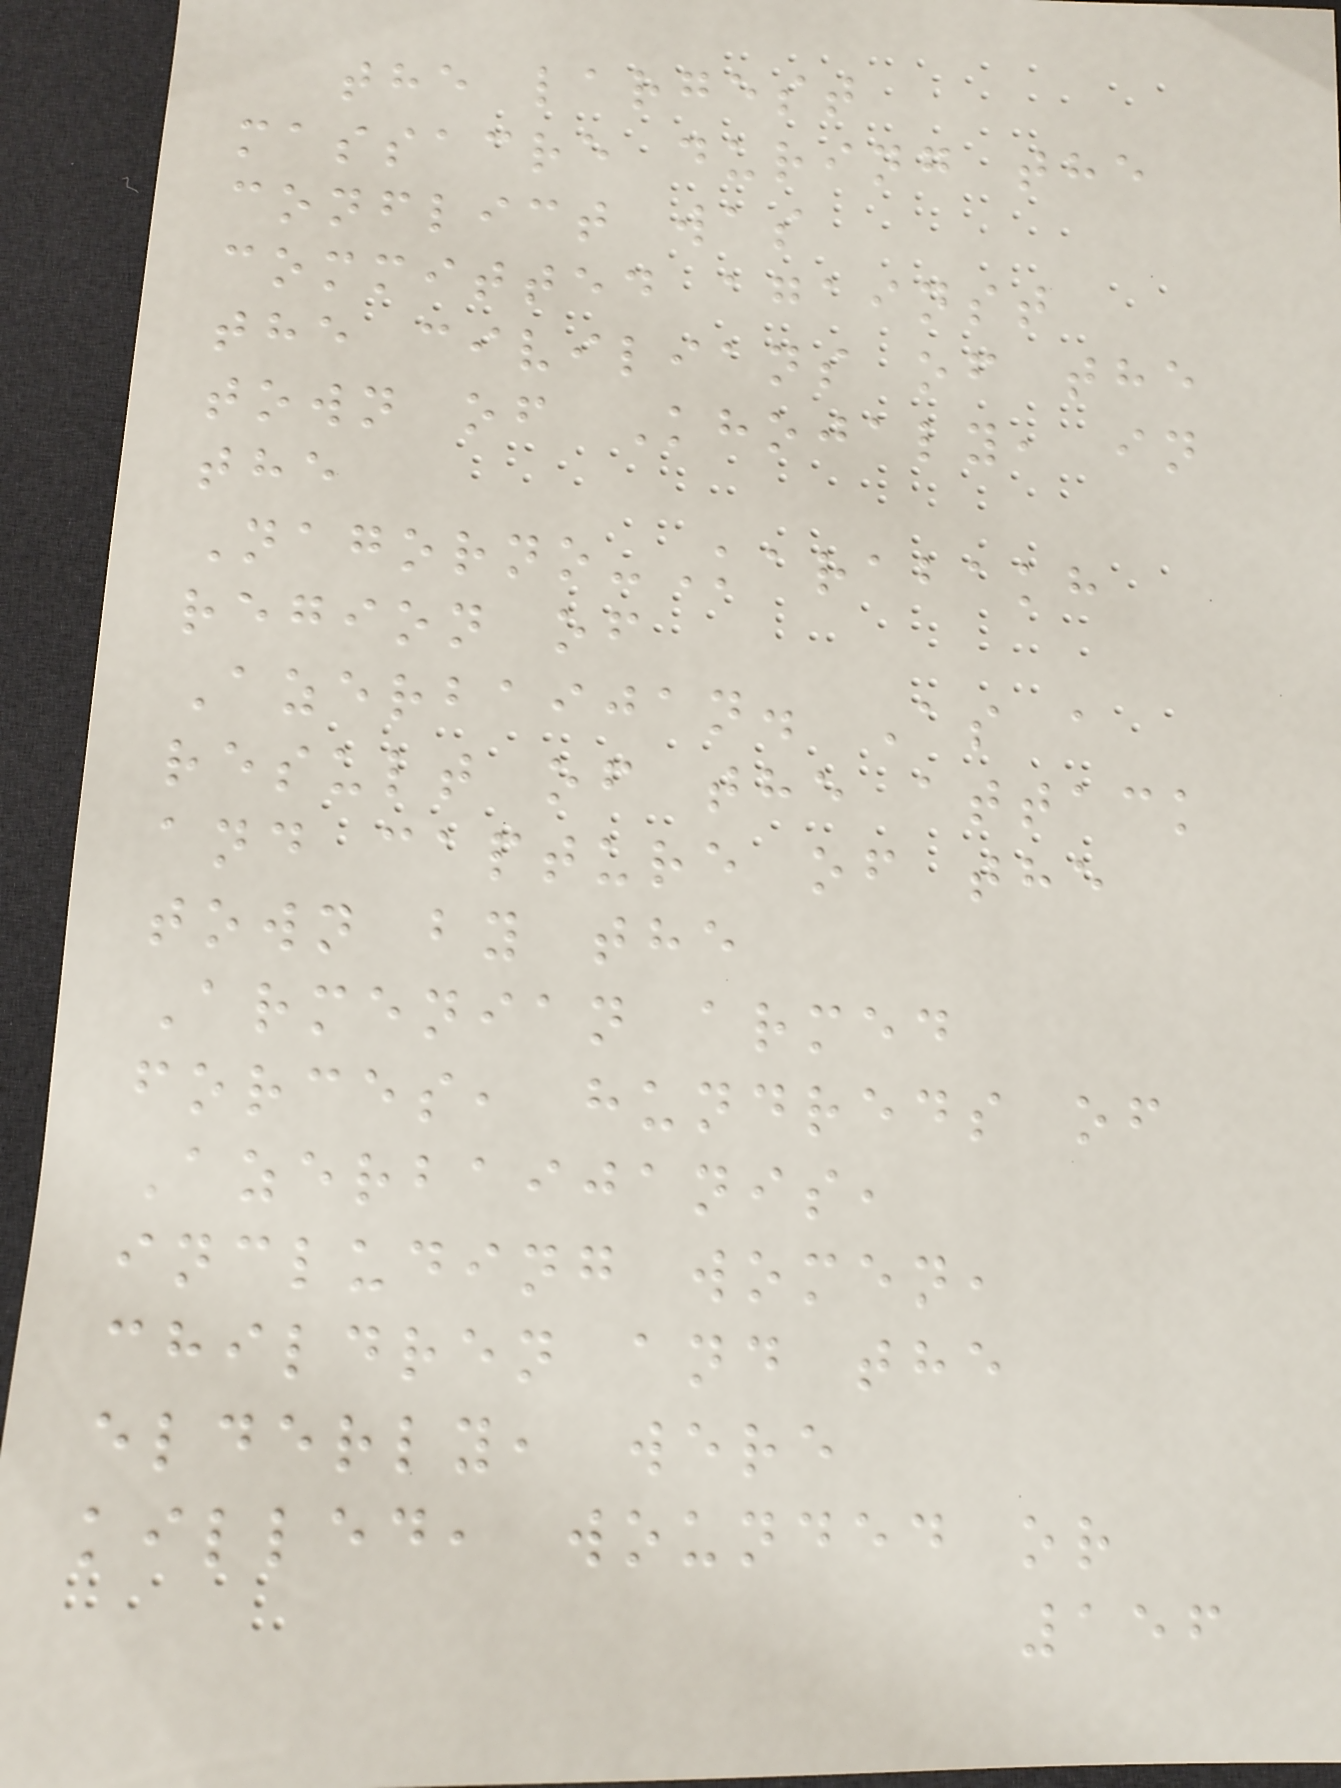the largest
massacre during the
conflict was
committed against
the civilians of the
town of Khojaly, in
the
Nagorno-Karabakh
region of
Azerbaijan. As a
result of the attack
and capture of the
town by the
Armenian armed
forces, hundreds of
Azerbaijanis,
including women,
children and the
elderly, were
killed, wounded or
156
